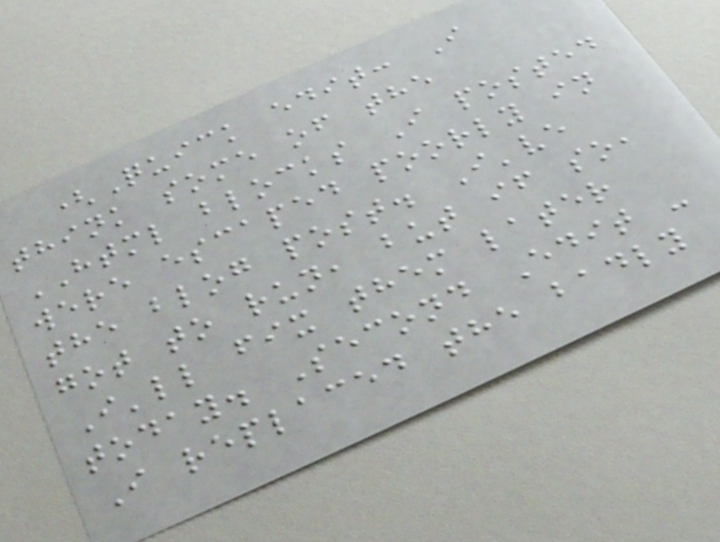(Quick edit: I
think some of the
HTML blocks I posted
were escaped poorly in
the blog post. I've
got to run, but if so,
I'll fix them later
today. Second Edit -
I replaced the badly
